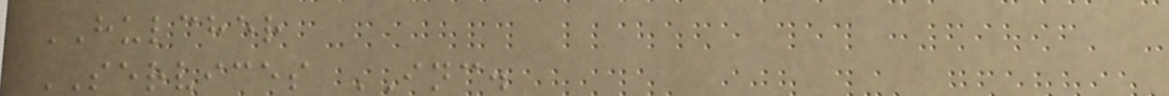HULCHER
SERVICES INC.
